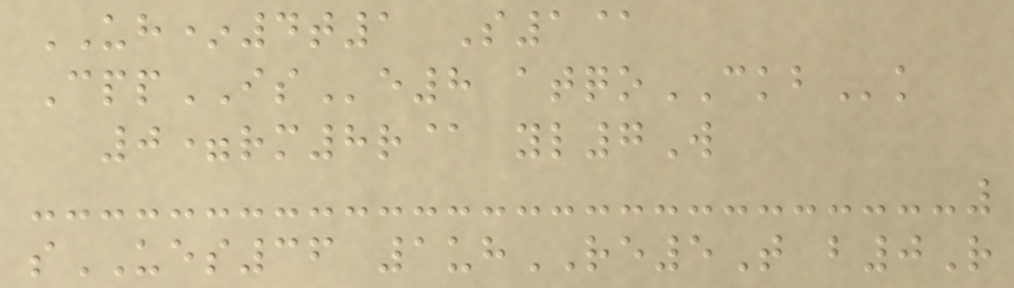UH*4t1 S1@
CppISe8 atqoCKBk
0=rm8r@ yl7W
sUES36 1uhRE5T b0R
